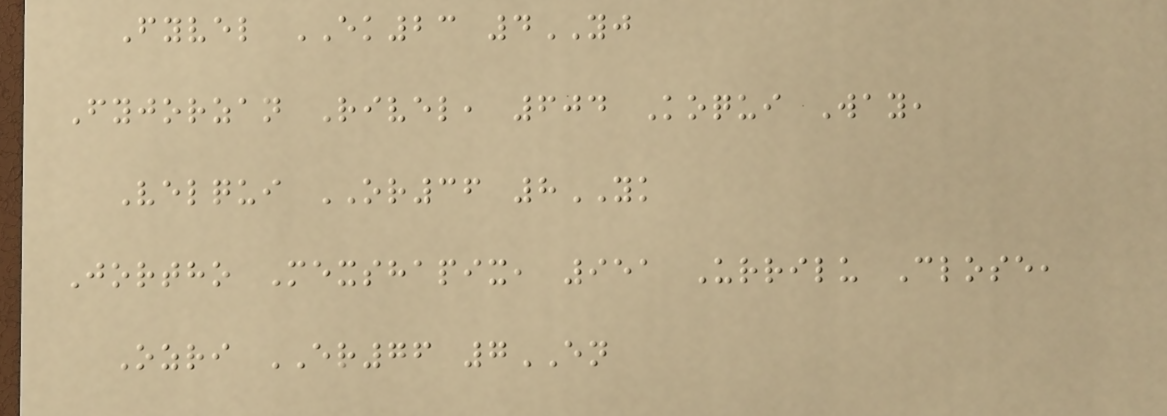Fyvel EK23 4YJ
Fyjorzan Rivel, 604 Koqui Way,
Velqui OR36 8YK
Jortho Mexshapix, 951 Urrilu Close,
Ozri ER76 7EN
